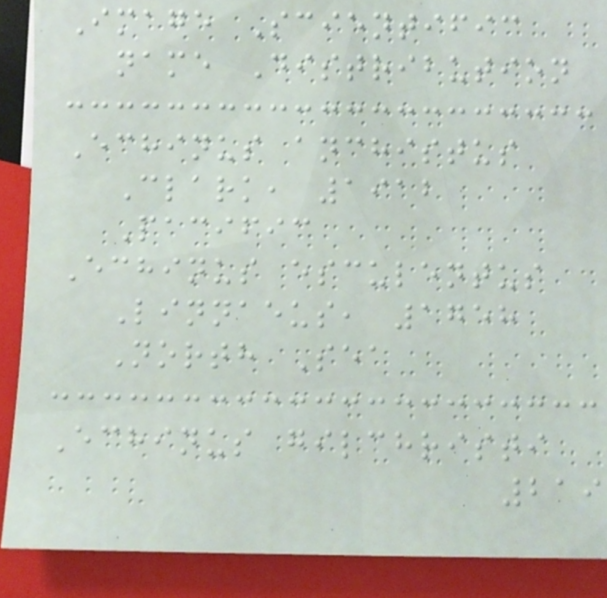Image Scientific
name Distribution
Echinus anchistus
Clark, 1912
Pacific
Echinus esculentus
Linnaeus, 1758
North Sea
Echinus gilchristi
219
